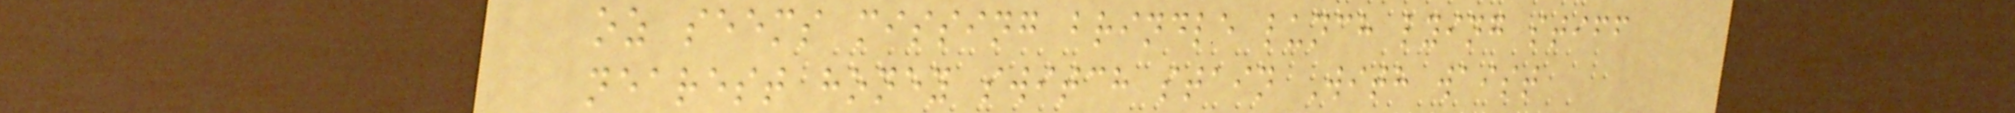oz seems missing brindle lunch lying stiff
nearest honey switch stain With waist
